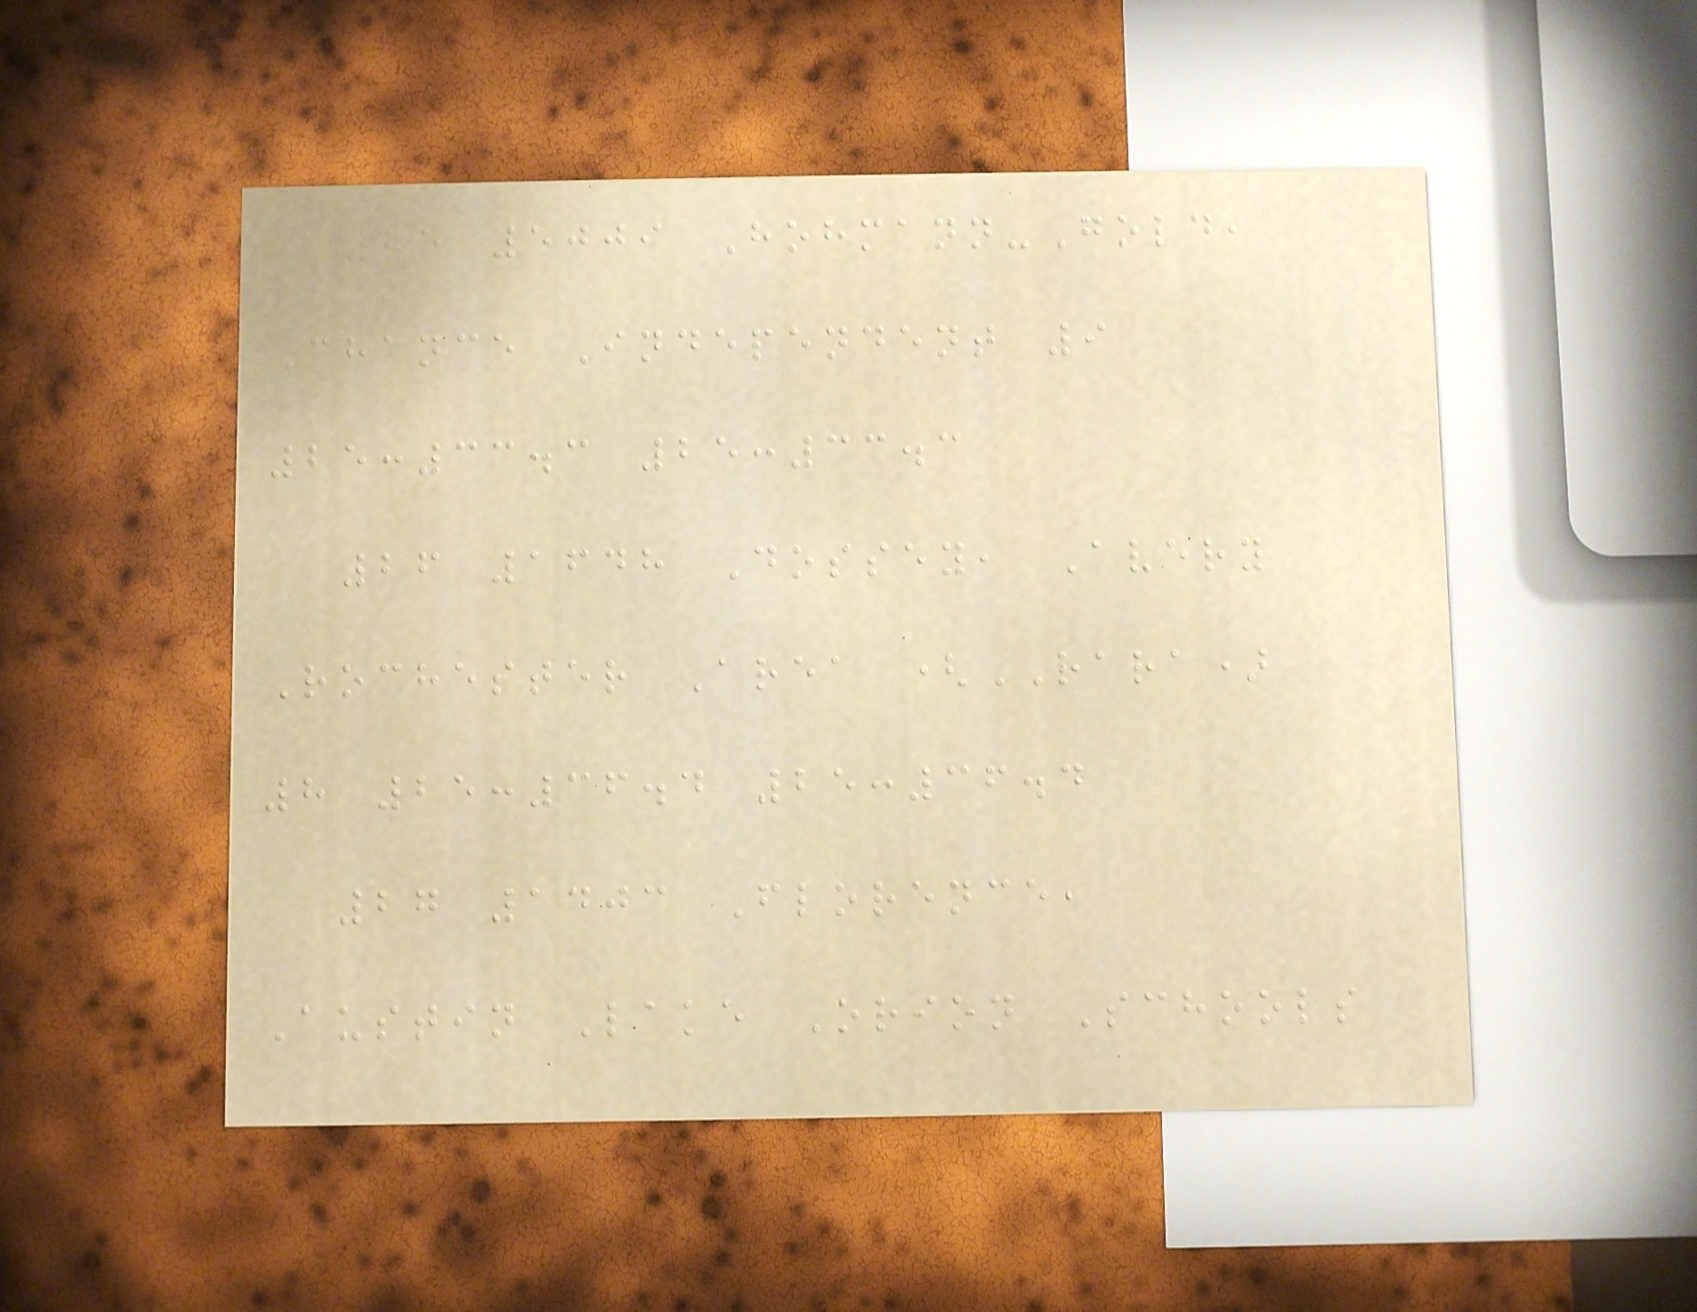25 5009 Hohmann-Gold,
Chance Independent 9
25:33.3 25:33.3
26 1648 Dossey, Avery
Rochester Area (RARA)
8 25:36.4 25:36.4
27 1403 Florence,
Austin Lake Orion Schools
